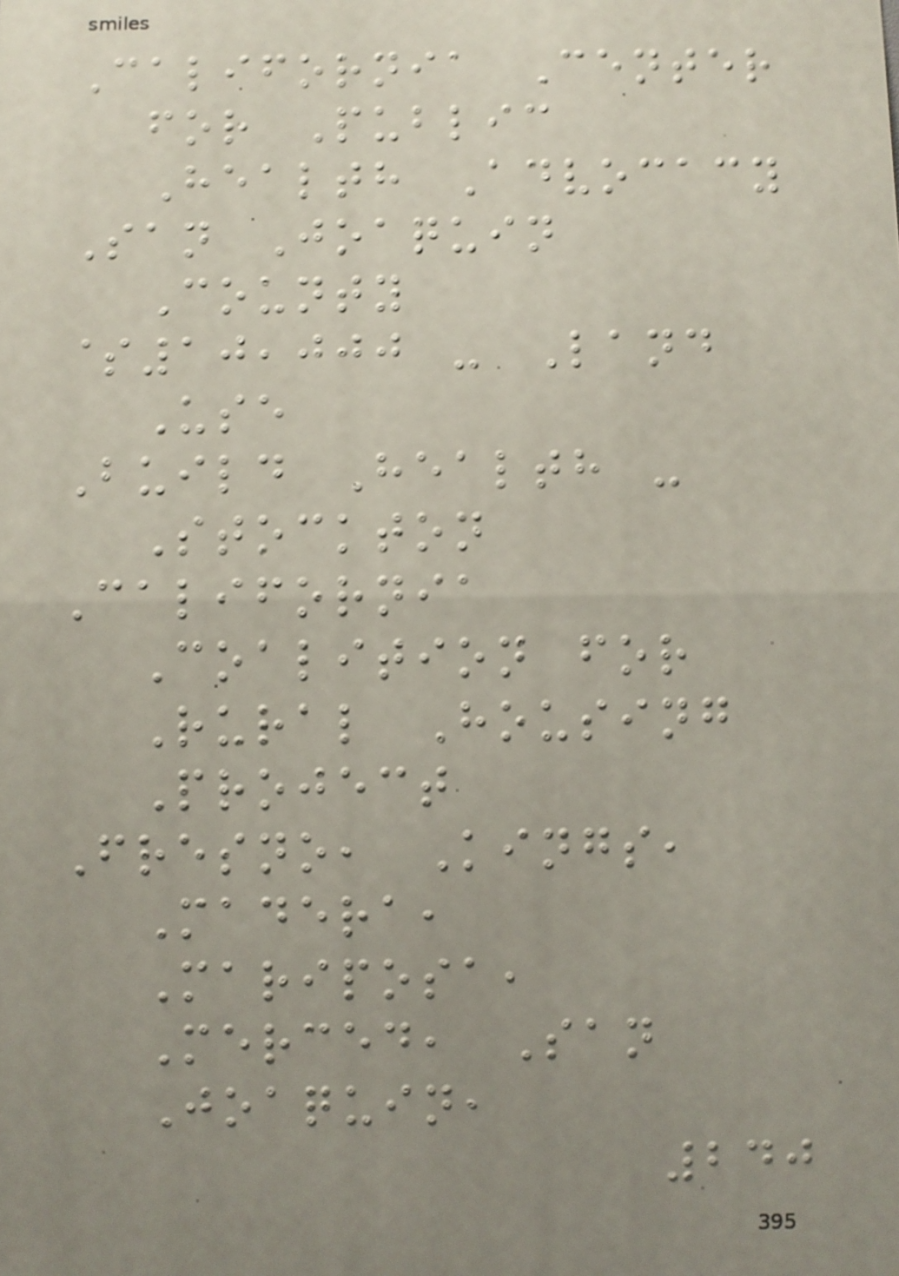California Center
for Public
Health Advocacy
San Joaquin
County
$10,000 - Land
Use
Build Health -
Stockton
California
Coalition for
Rural Housing
Project
Fresno, Kings,
Madera,
Mariposa,
Merced, San
Joaquin,
240
